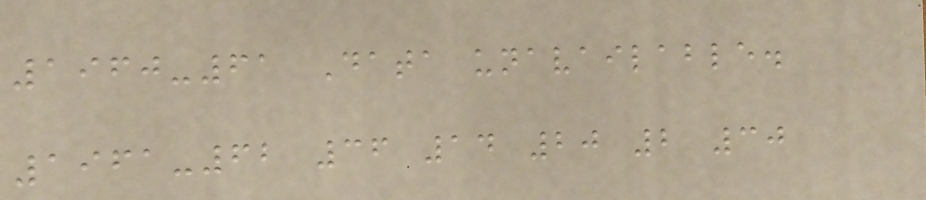1960-61 Data unavailable.
1961-62 36 14 20 2 30
